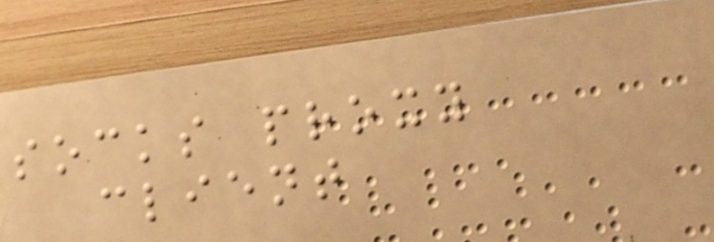socks proxy
client
